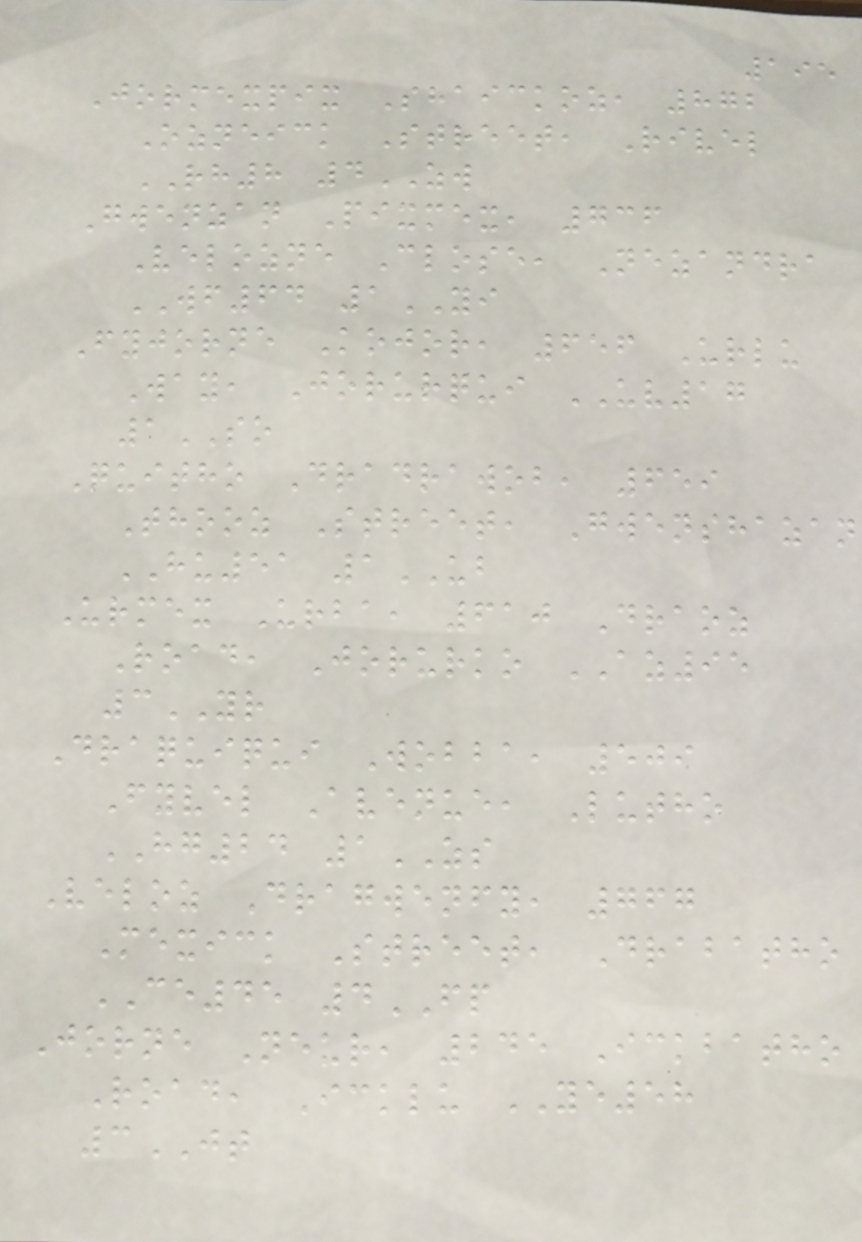195
Jormexpix Shaickoz, 872
Ozneick Street, Rivel
RH8 4ZW
Gwenzan Pixmex, 736
Velozne Close, Nezandra
WF64 1YI
Fyjorne Kojor, 656 Urlu
Way, Jorurqui UV17
1SO
Quitho Dradrawob, 659
Thooz Street, Gwenshazan
HU51 1UB
Urmex Urba, 610 Draoz
Road, Jorurko AZ95
3YR
Draquiqui Wobba, 509
Fyvel Avenue, Lutho
HG24 1ZS
Veloz Dragwenfy, 767
Mexick Street, Drabatho
CE45 4FP
Jorne Neur, 245 Ickbatho
Road, Icklu YE58
3JT
